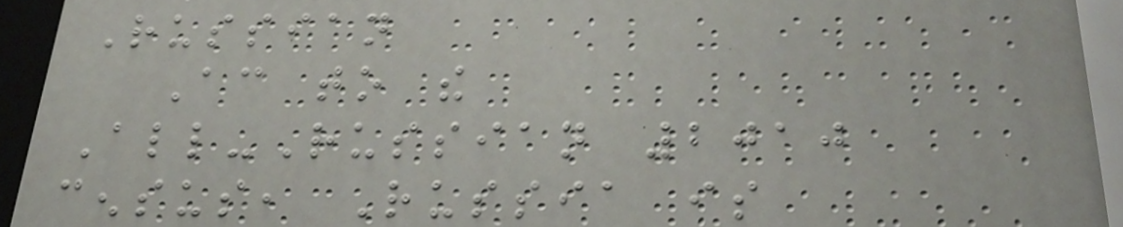Russian
According to the
All-Russian 2010
census, Russia is
